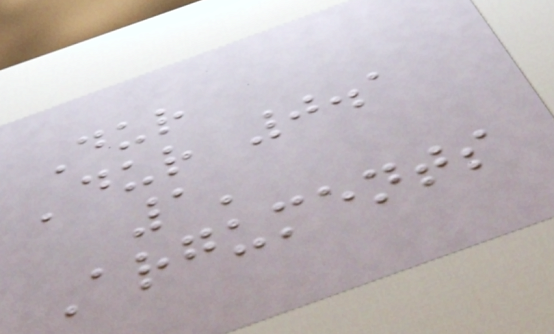Dur
'dur 0.1
1'
Arguments
